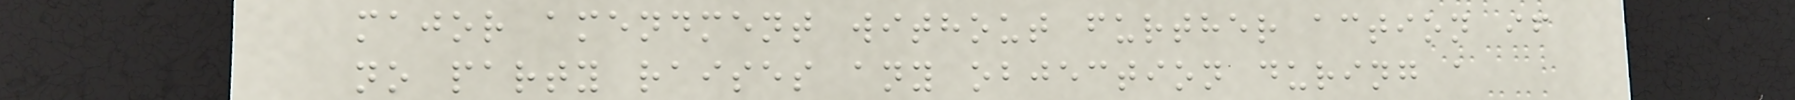major amendment without further action if
no party raises any objection during a
